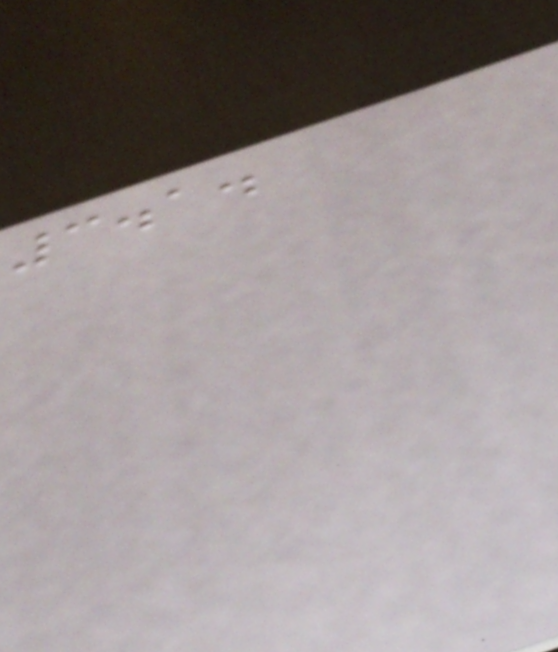3.1.
